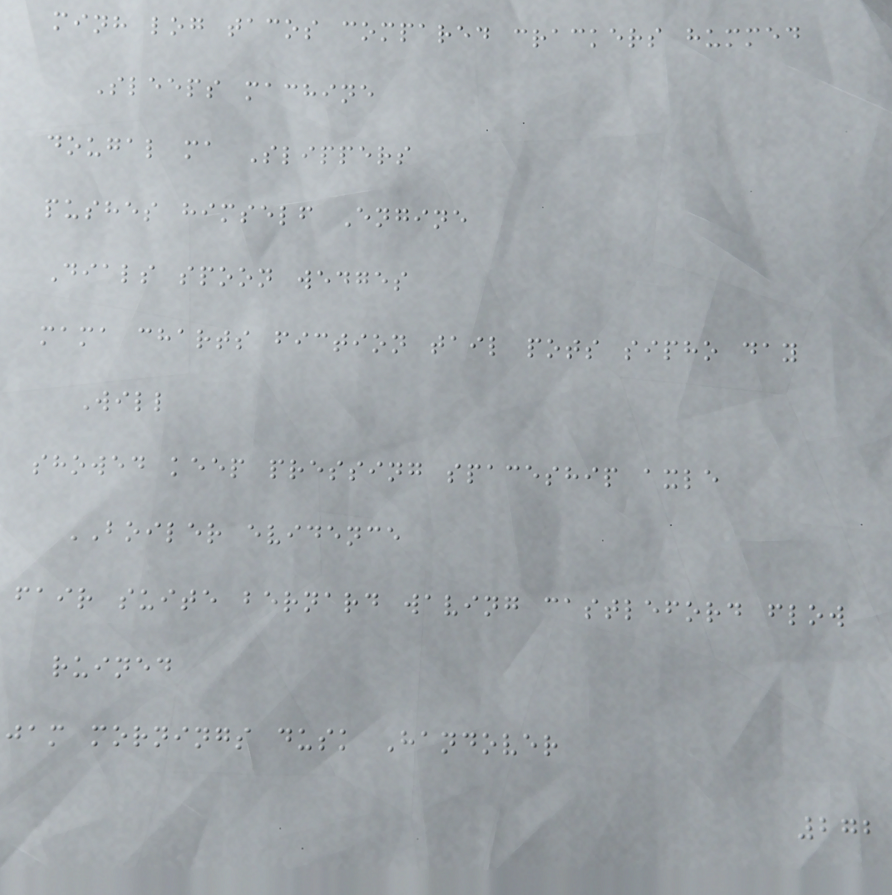minh log tacos compared crackers hummed
Sleeps machine
dougal ma Slippers
pushes himself Engine
Dials spoon wedges
mama charts fiction tail pots sipho day
Will
showed keep pressing spaceship axle
BOILER evidence
fair suite bernard waving castleford flow
ruined
jam mornings dusk Handover
272
